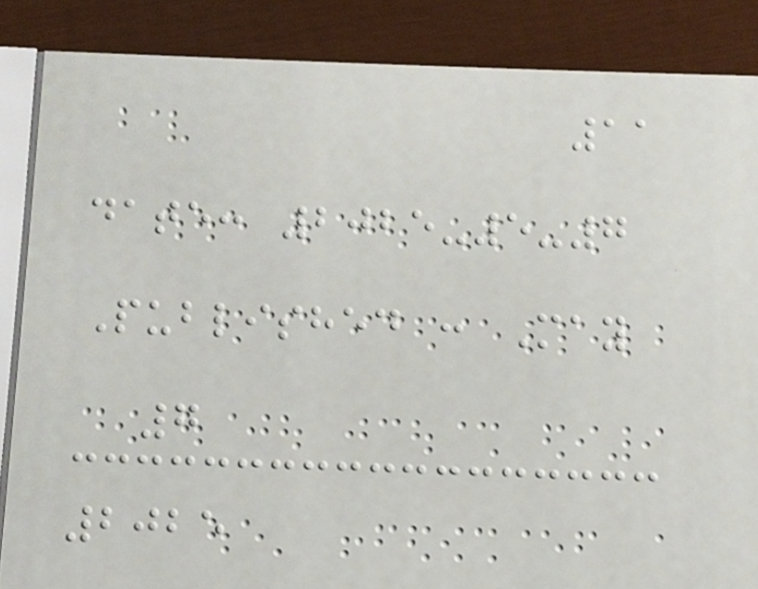11
date: 2025-5-7
Published : May
7
2025
